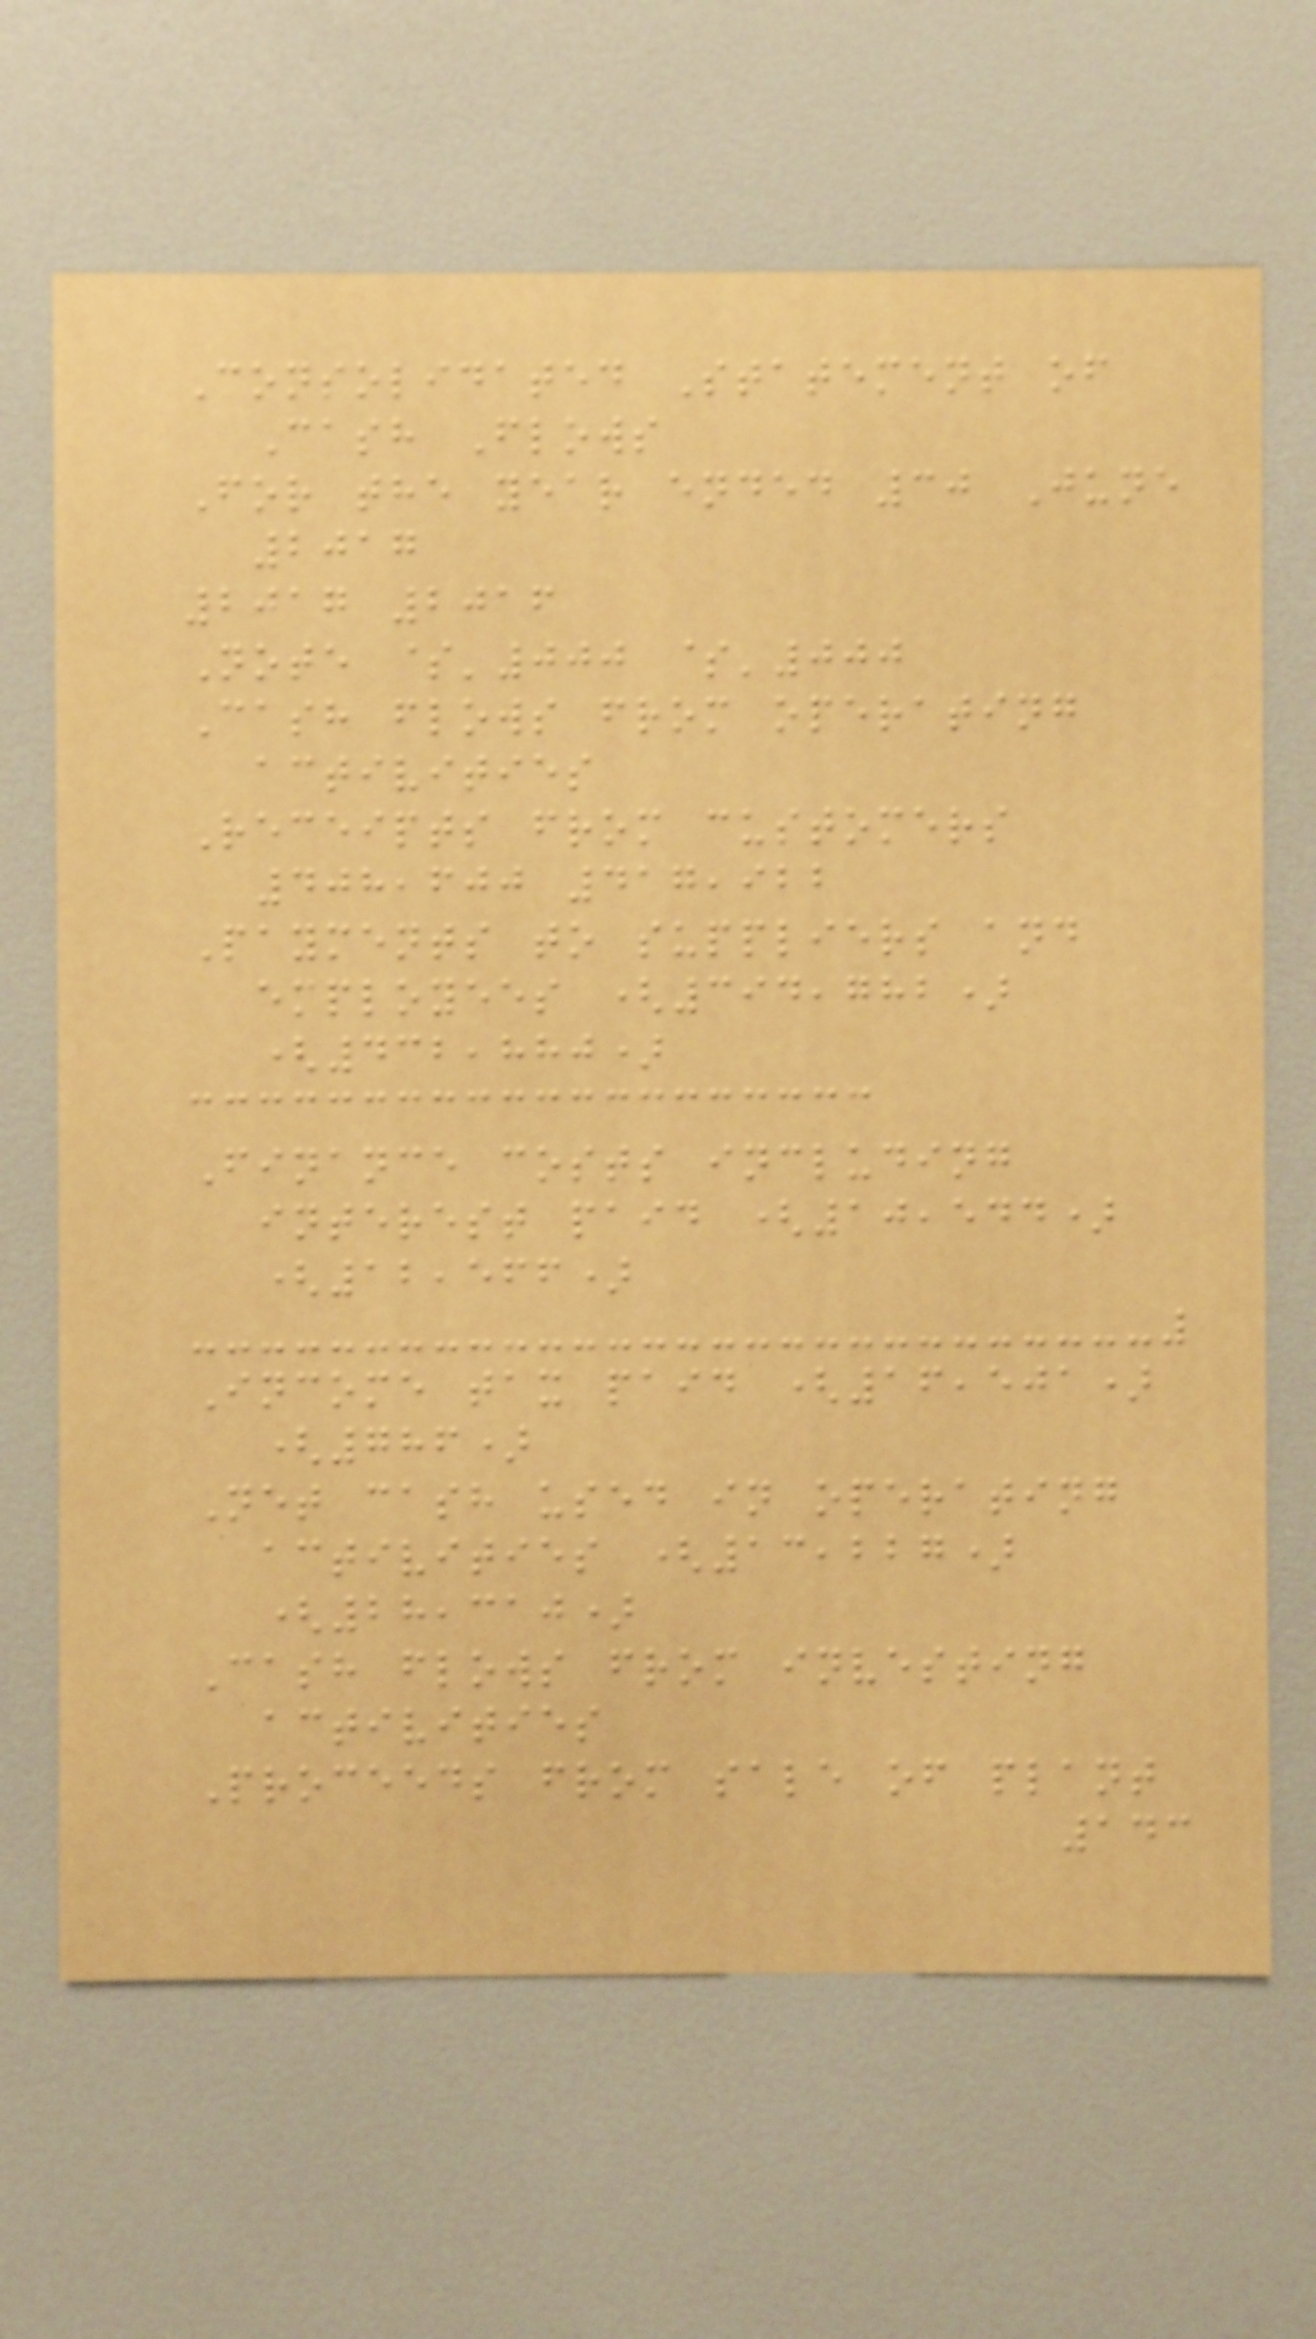Consolidated Statement of
Cash Flows
For the year ended 30 June
2017
2017 2016
Note $'000 $'000
Cash flows from operating
activities
Receipts from customers
408,600 417,922
Payments to suppliers and
employees (394,782)
(432,880)
Finance costs including
interest paid (10,544)
(12,566)
Income tax paid (16,501)
(786)
Net cash used in operating
activities (13,227)
(28,310)
Cash flows from investing
activities
Proceeds from sale of plant
143
